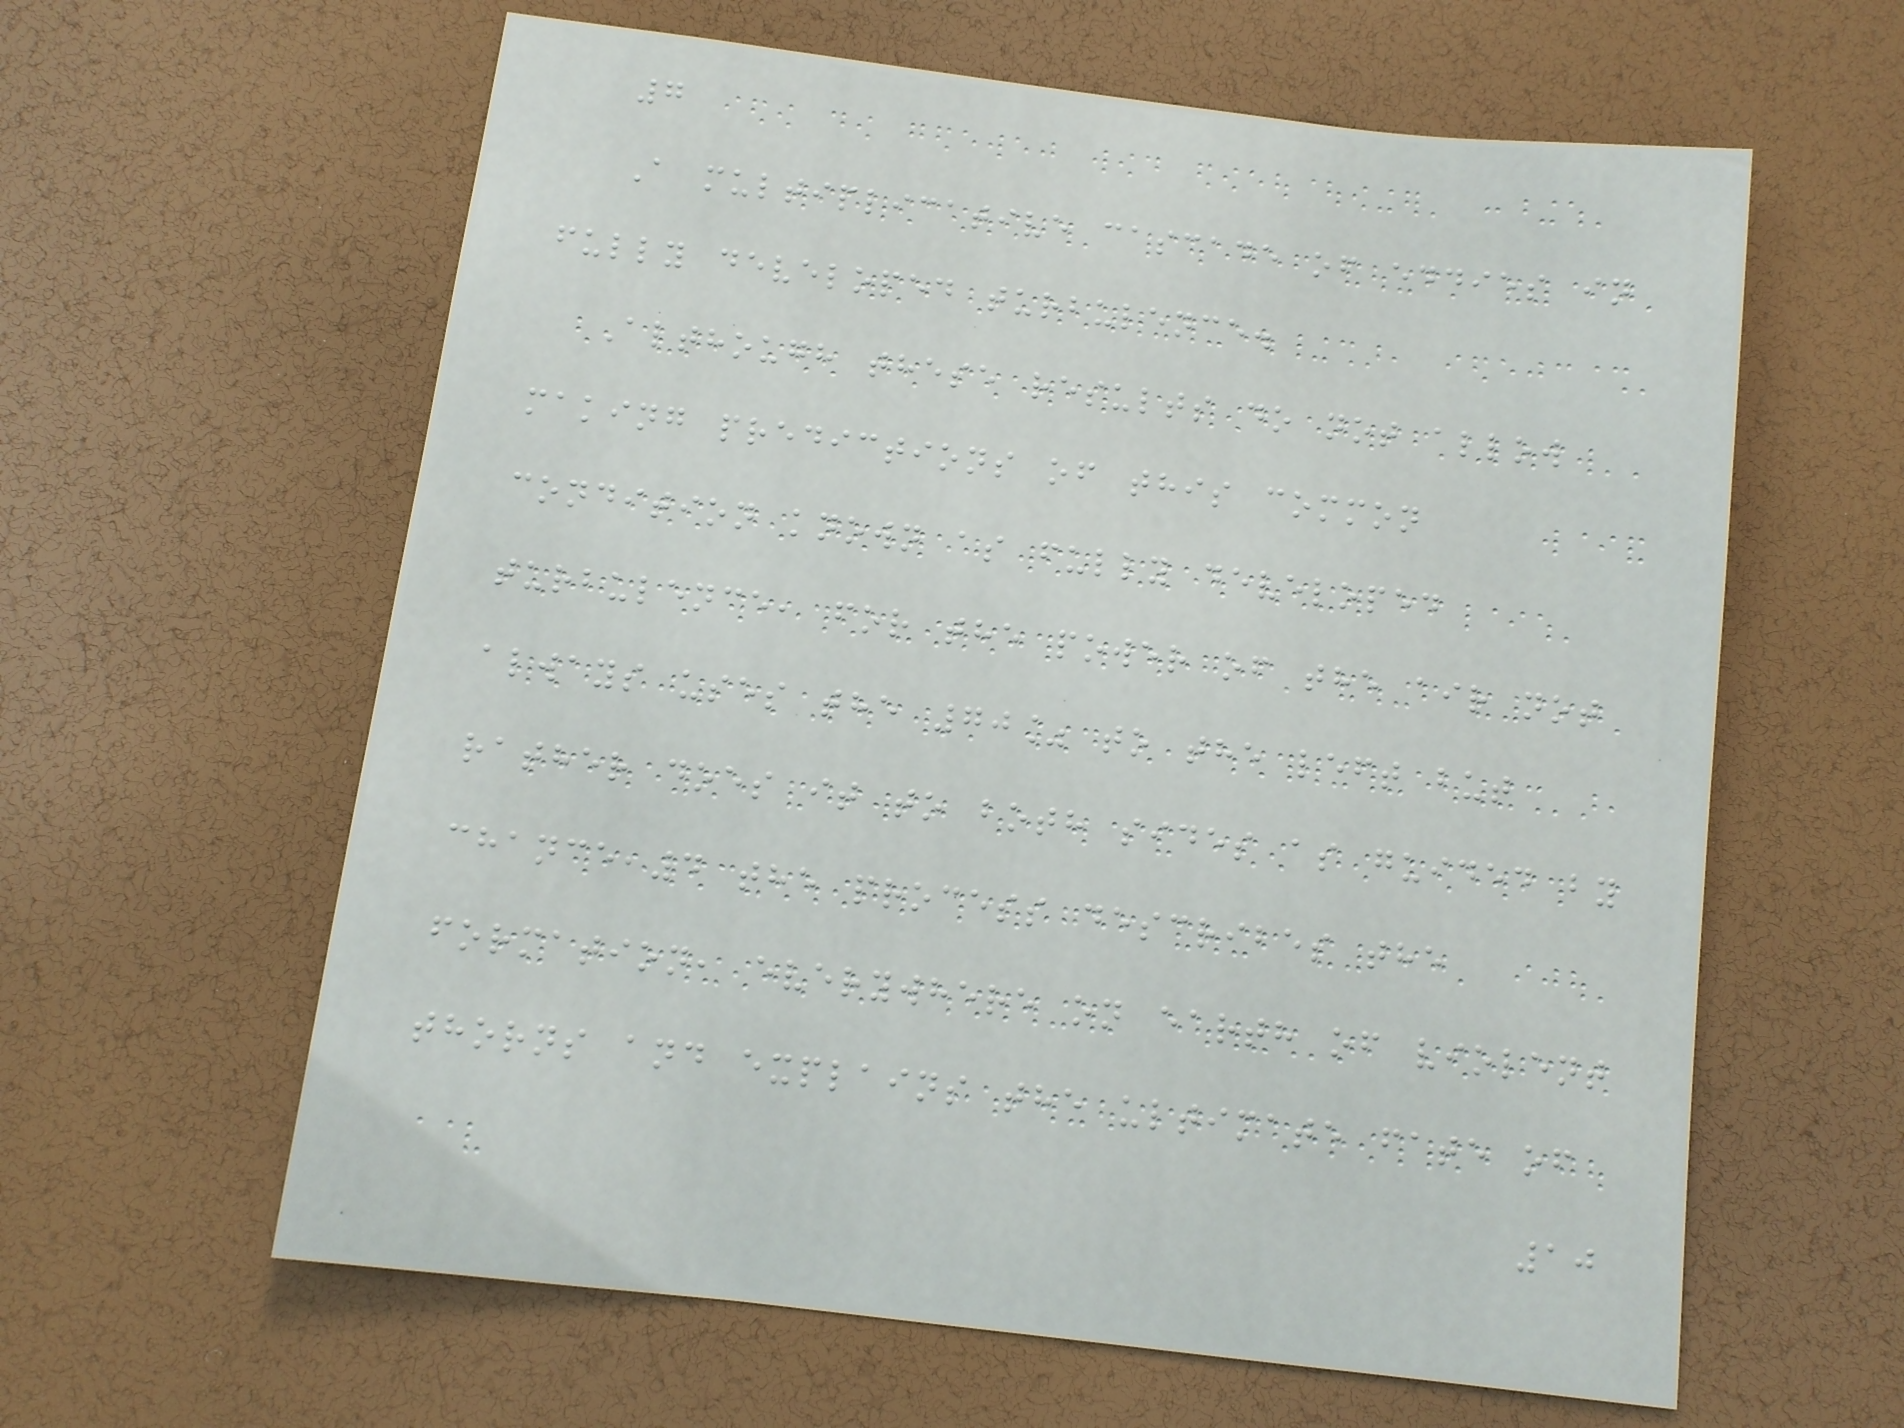7
A multiplicative cascade of eddies in
fully developed turbulence.
Although these results do not allow
making predictions of this common
condition known as fully developed
turbulence, for the power of the air not
always uses the 70% to the left but
rather does it to both sides as guided by
chance,4 the process describes the
formation, everywhere on earth of violent
thorns and explains the ultimate fate of
10
